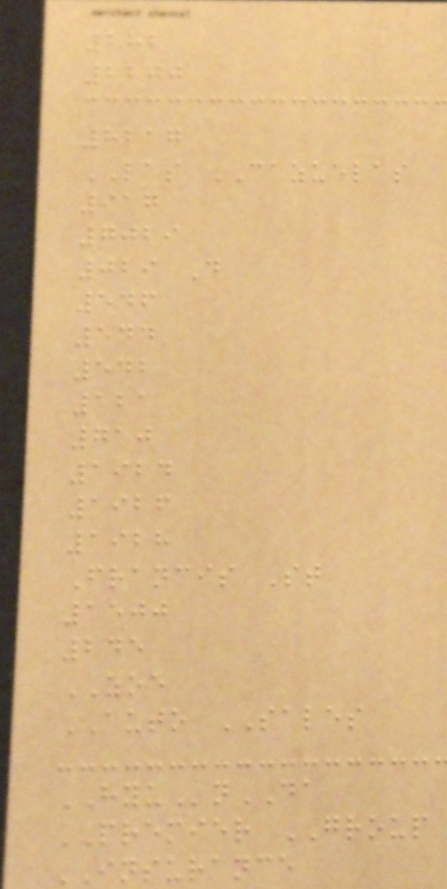282
2200
8217
LAS CAZUELAS
917
7029
029 D
546
544
542
121
710
1924
1926
1928
Francis St
1500
245
ZOE
AUTO SALES
HYUnDA
PREMIER GROUP
INSURANCE
